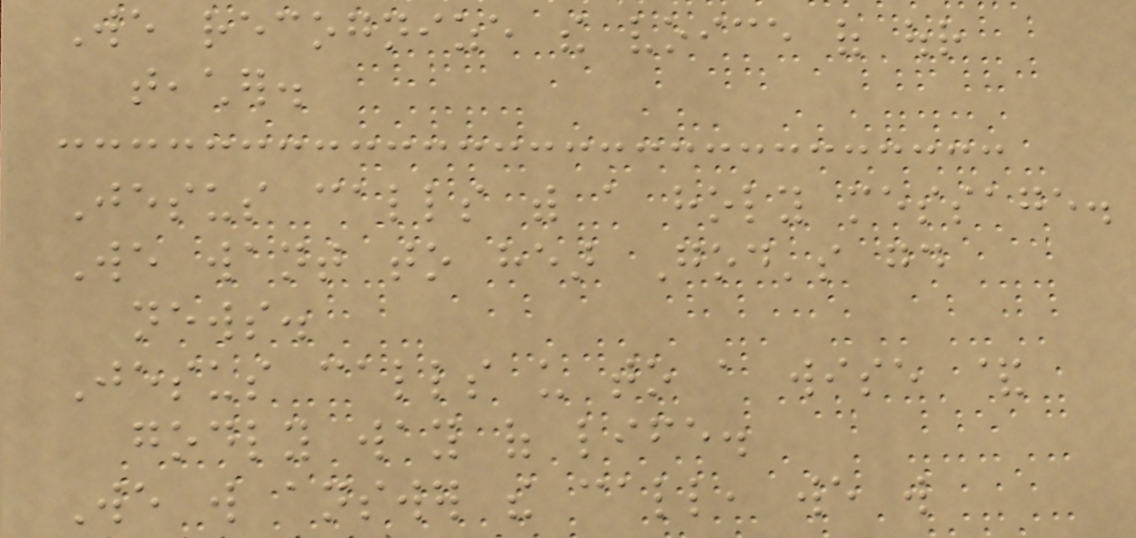We recognize the voice of our
teacher.
Jesus calls with a holy message.
We want to hear God's good
news.
Jesus calls us to a wise &
godly way of life.
We will answer the call, we will
